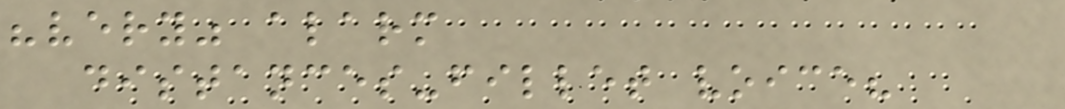"very" alarm
distances-fillet voice?
